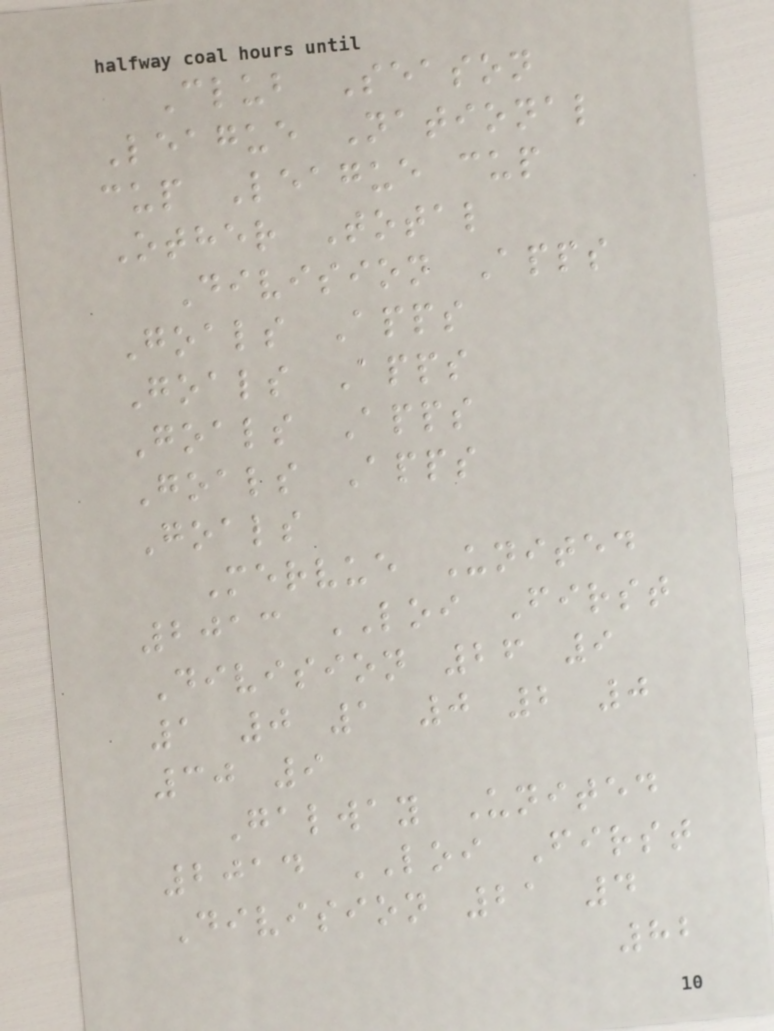Club Season
League National
cup League cup
Other Total
Division Apps
Goals Apps
Goals Apps
Goals Apps
Goals Apps
Goals
Mervue United
2013 LOI First
Division 26 9
1 0 1 0 2 0
30 9
Galway United
2014 LOI First
Division 21 4
82
